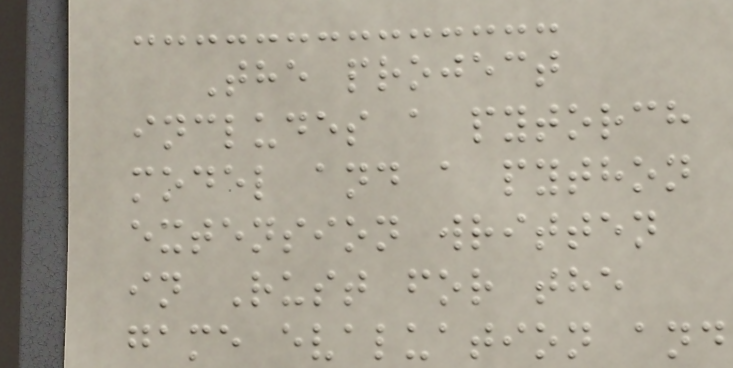The project
includes a pytorch
model and a python
extension written
in Rust for the
game evaluation and
